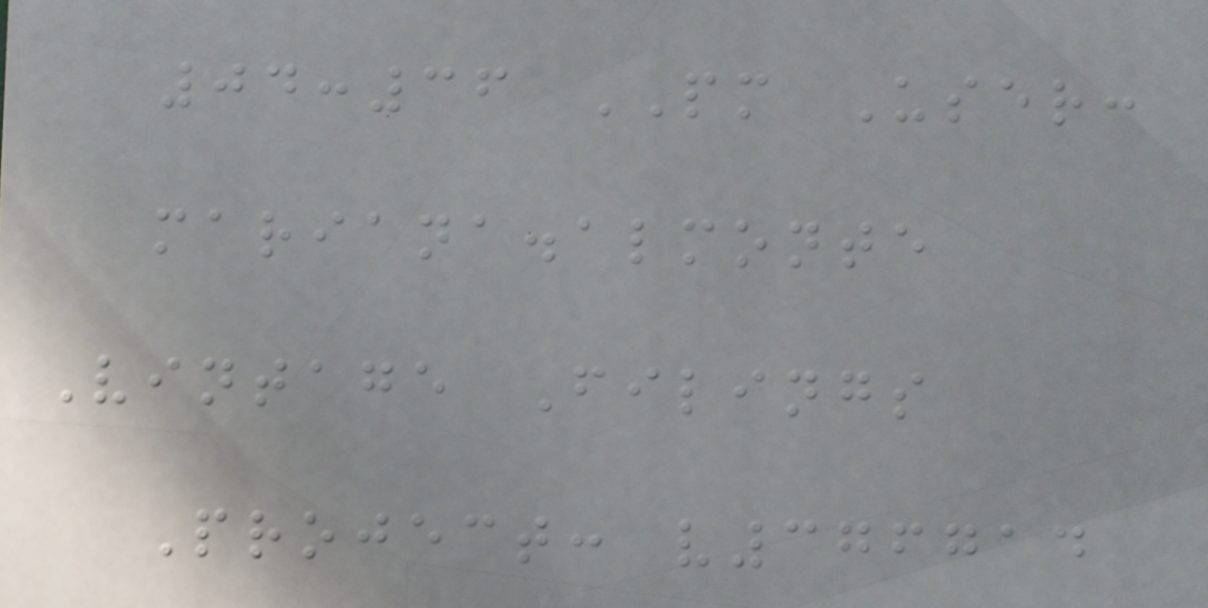04:36 PM User:
mariana.almonte
Vintage Filings
Project: v376714
